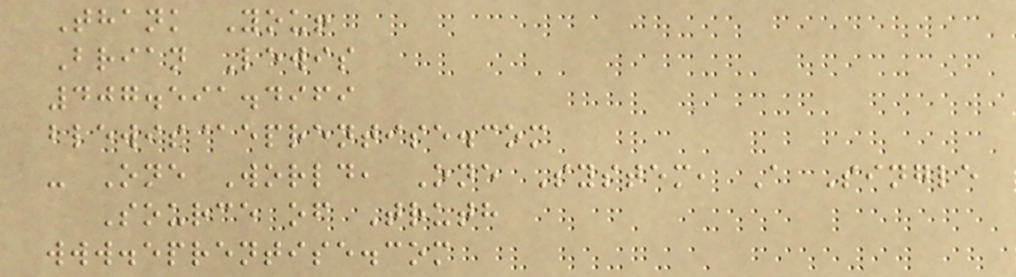Thank You!
Brian Lewis
407.591.4969
blewis@eprentise.com
- One World, One System, A Single
Source of Truth
www.eprentise.com
